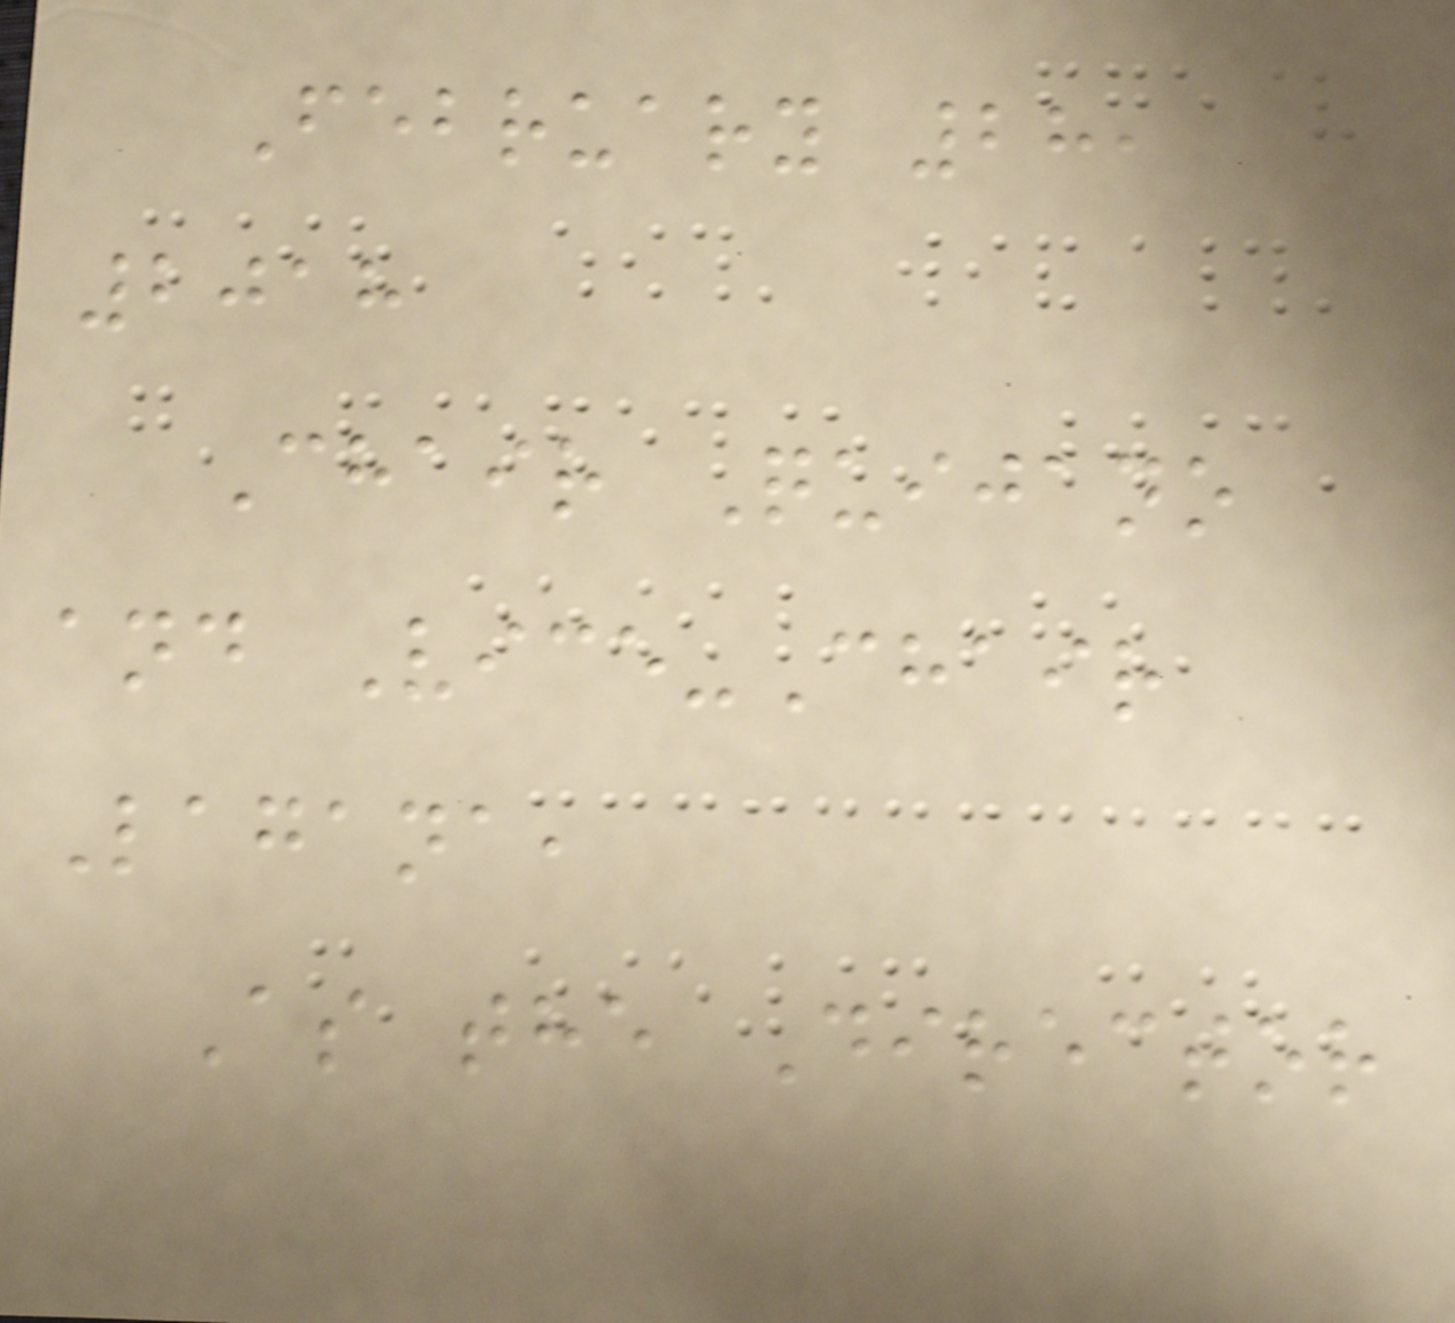February 28,
2018
Chair Quijano
and Vice-Chair
Lagana,
As the Director
